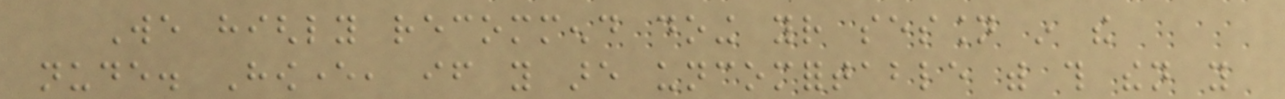We highly recommend doing your session in the
nude. However, if you are uncomfortable with this then you
